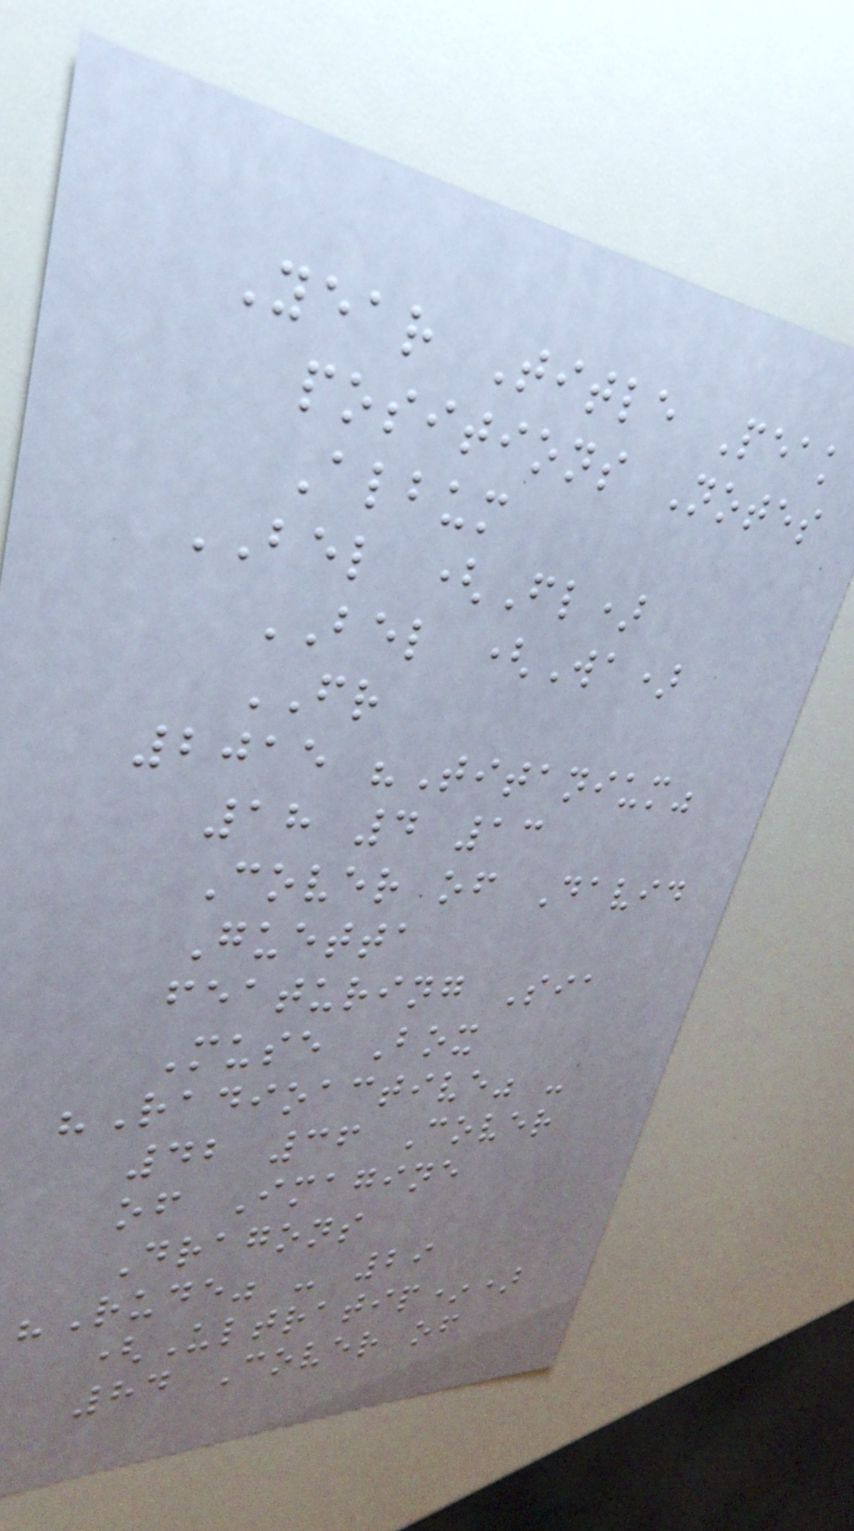Year Title Peak
positions Notes
Album
BEL (Fl)
BEL (Wa)
FR
2015 "Titanium"
18 4 13
Cover of David
Guetta
featuring Sia
Muse Box
"Radioactive" -
42 36 Cover
of Imagine
Dragons
"Rude" - 29
(Ultratip*)
84 Cover of
